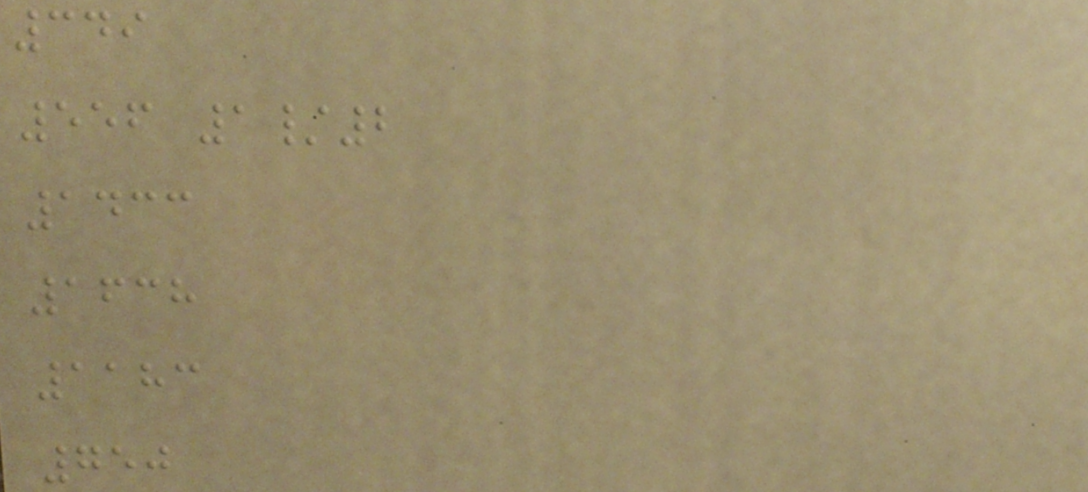349
556 1/2
1433
1638
1183
750
